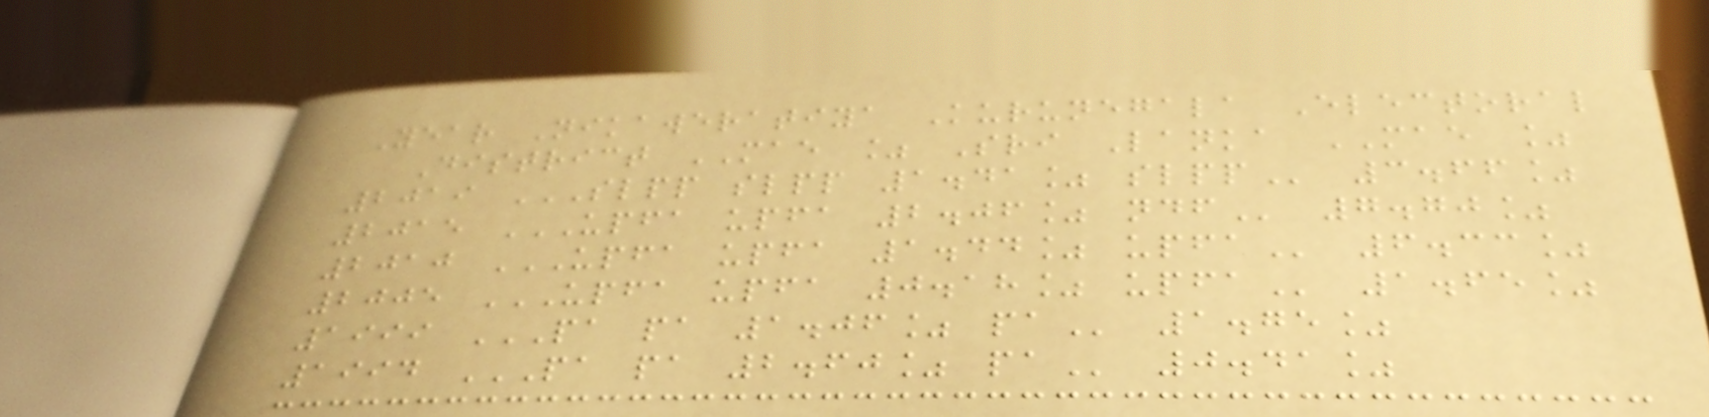Year Nikaweratiya Kurunegala Electoral
District MAE % Sri Lanka MAE %
2019 SLPP SLPP 1.41% SLPP 3.66%
2015 UPFA UPFA 2.06% NDF 7.70%
2010 UPFA UPFA 1.44% UPFA 6.33%
2005 UPFA UPFA 0.18% UPFA 1.65%
1999 PA PA 1.06% PA 1.75%
1994 PA PA 2.60% PA 0.41%
